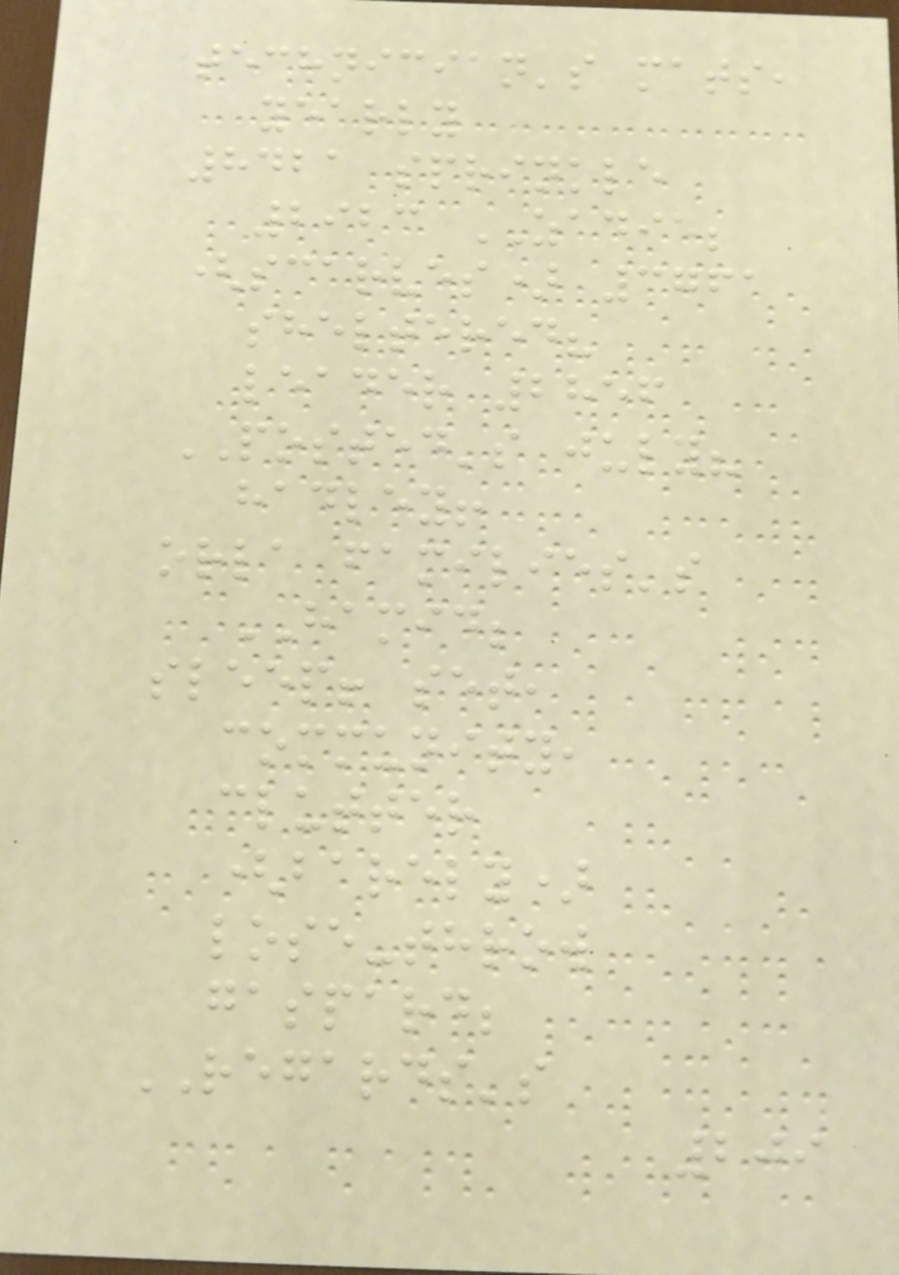technician's mats,
yearly
8421 sprinkle
2923 ZADIE;
(scarves) 3761
sheltered?
leader 2856
POSTED's july?
hadley!
orla families's
HAMID;
sleep! set,
community,
clutter
(barely)
lose-throw
gaspard;
REGARDS's
209
